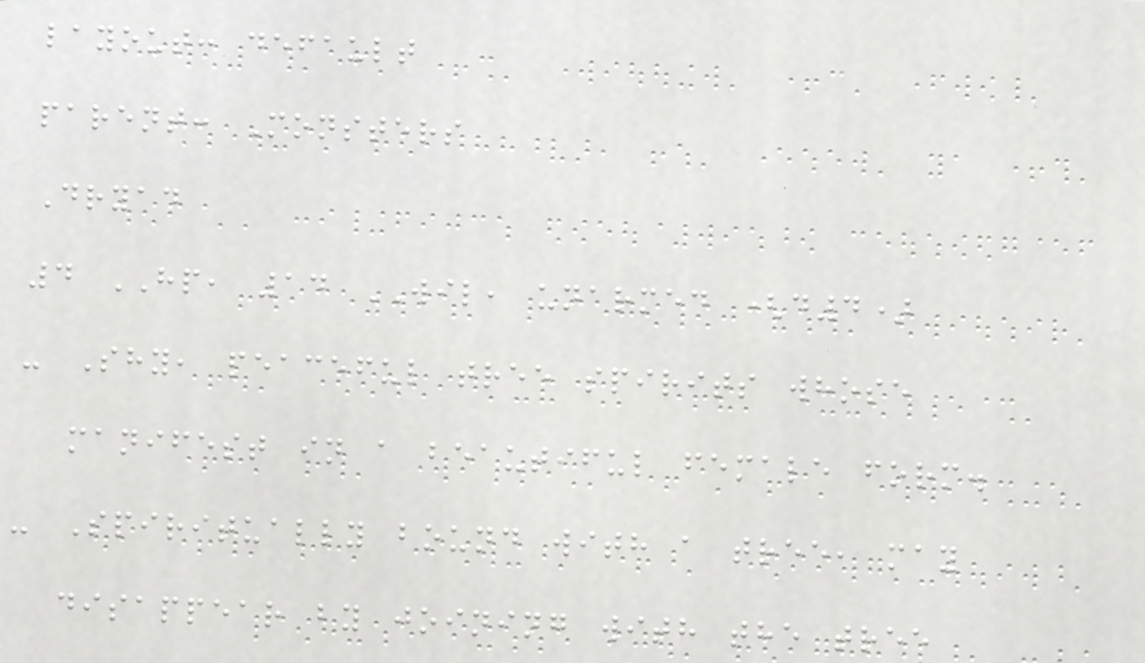layout: default
parent: Monsters
Dryad
4 HP, 14 WIL, unarmed (d4)
- Shy, peaceful tree spirits whose
manifest in a beautiful female form.
- Spiritually bound with a tree, may
disappear by joining with the tree
